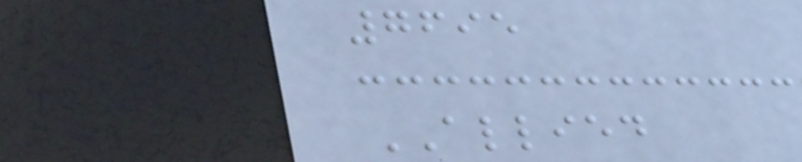7695
ALLIED
